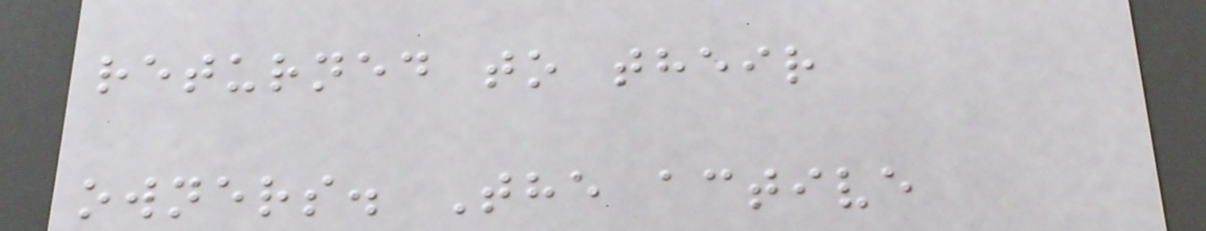returned to their
owners. The active
